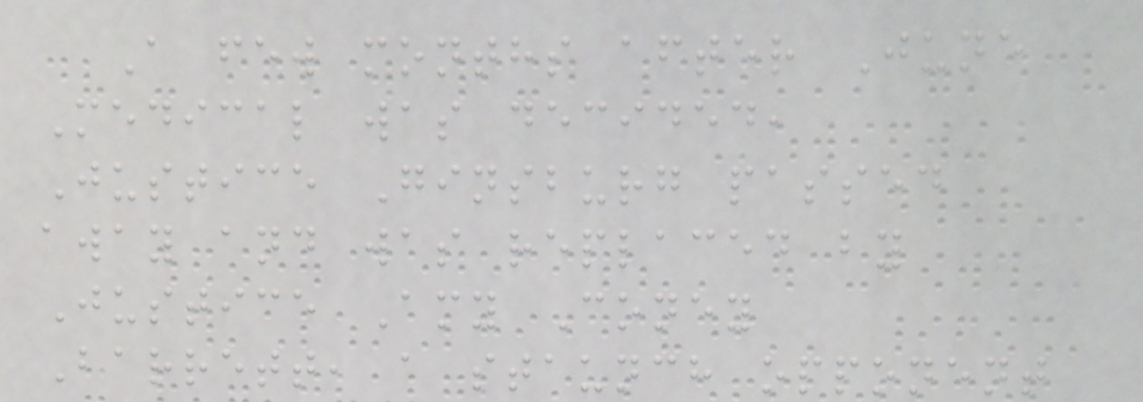A few months after June
Medical was decided,
Justice Ginsburg passed
away and was replaced by
Justice Amy Coney
Barrett, a staunch opponent
